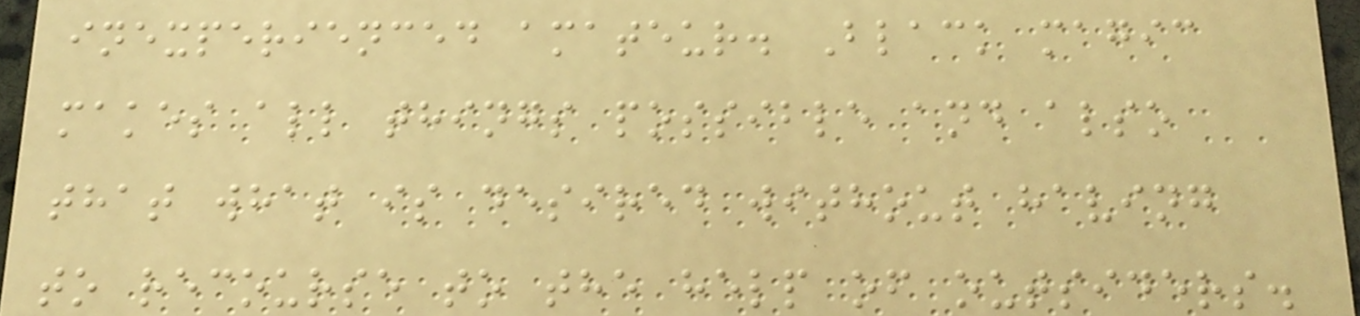inexperienced amateur. Black magic
makes all things possible and also
that what is desired without having
to recourse to the help of outsiders.
